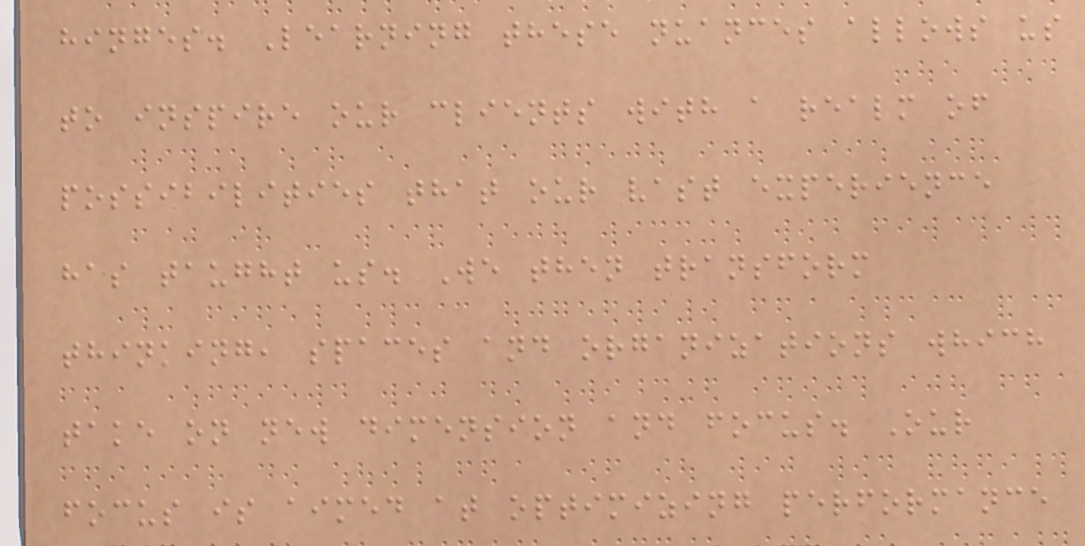hinges. Learning these nuances allows us
to inspire our clients with a realm of
possibilities that our vast experience
has taught us. We then transform
thinking, spaces and organizations which
take on new dimension and focus. Our
focus is aimed at optimizing performance
